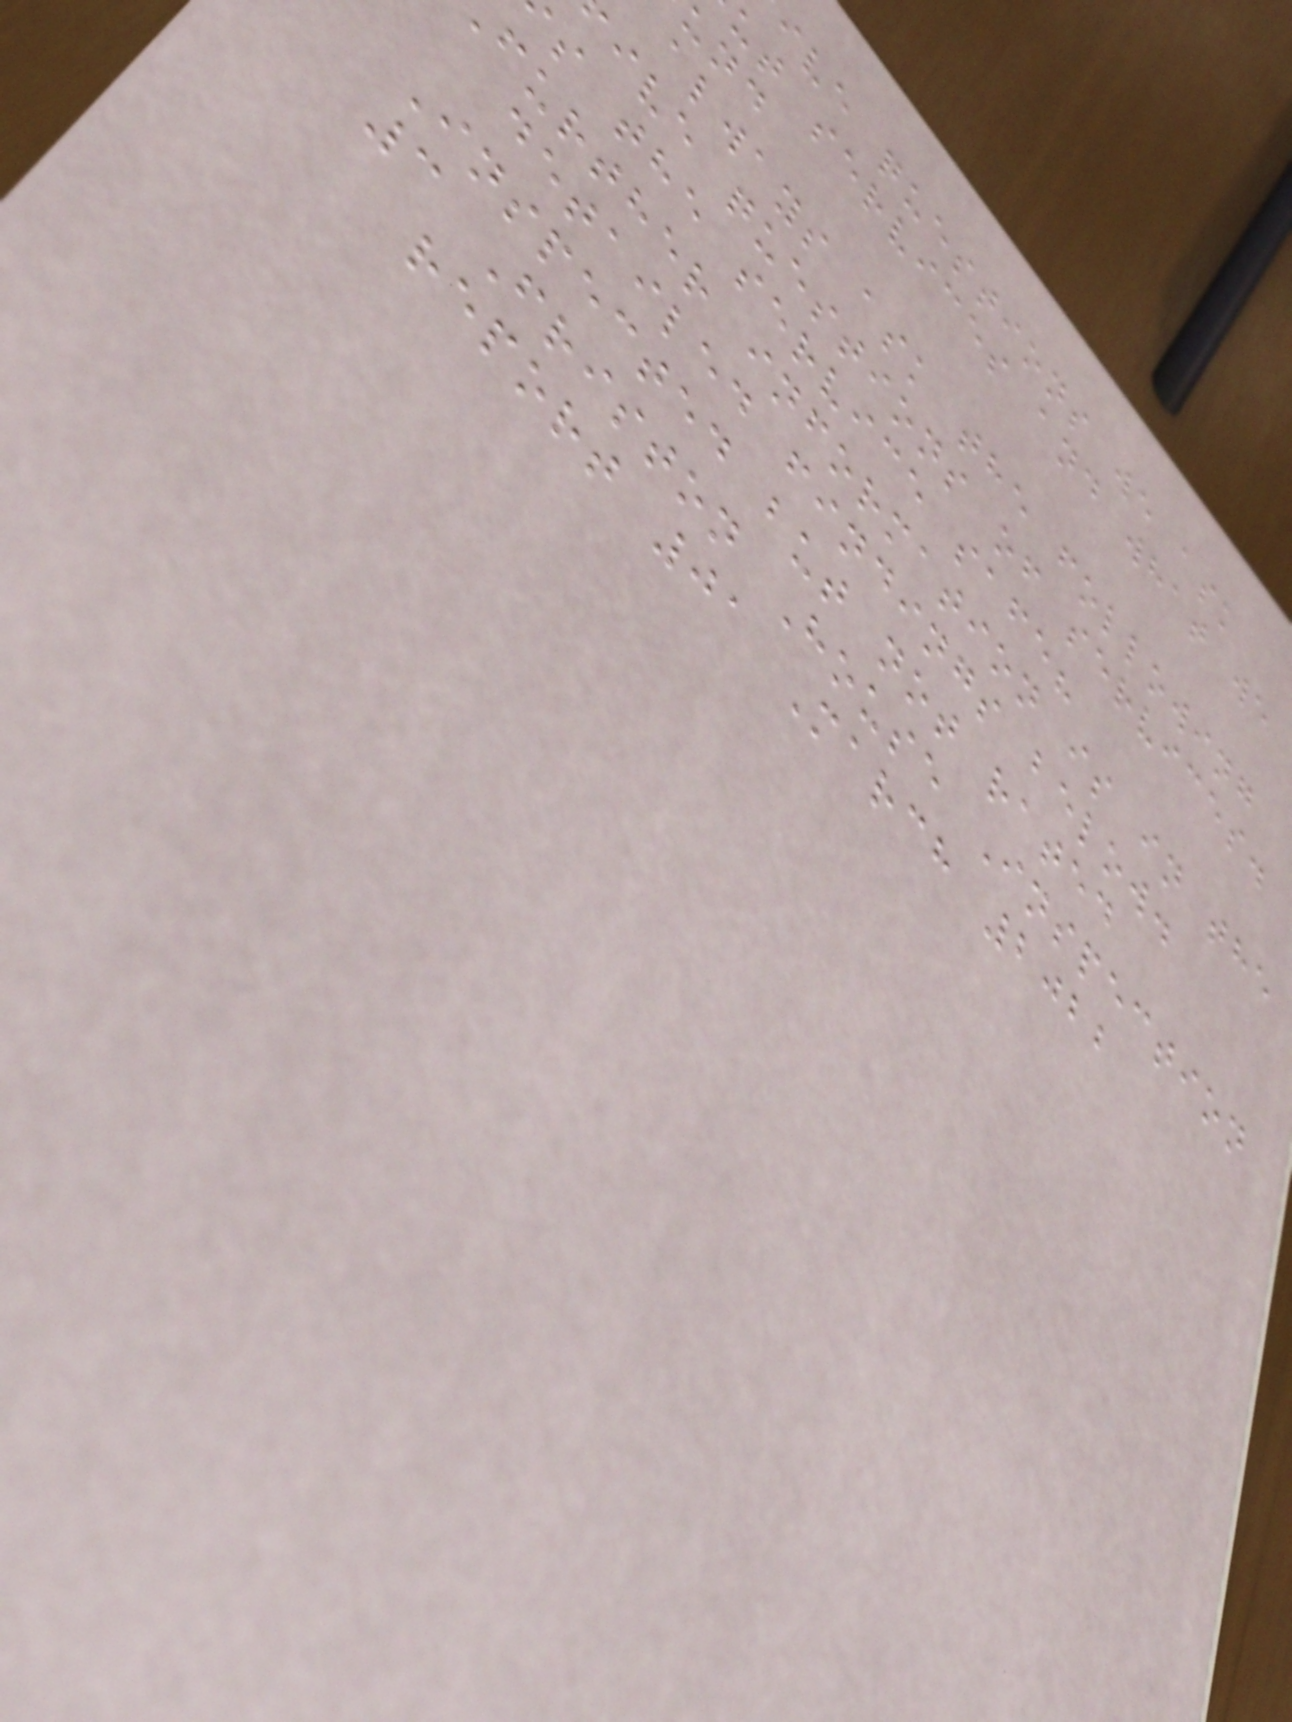ive questions we ask
ut services and what we
always ask the following
ive questions of services.
s the service safe?
further information is in the
detailed findings below.
Inspected but not rated
3 Friston House Inspection
report 01 March 2022
